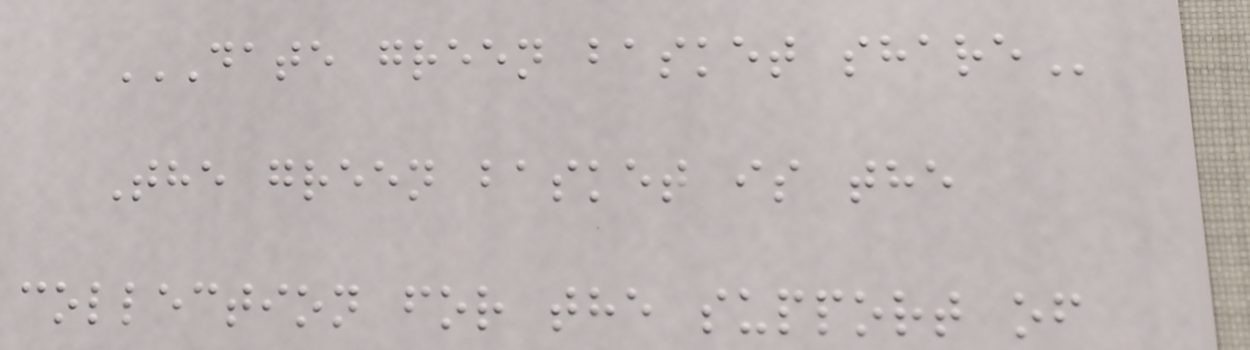DATE GREEN BASKET SHARE
The green basket is the
collection for the support of
